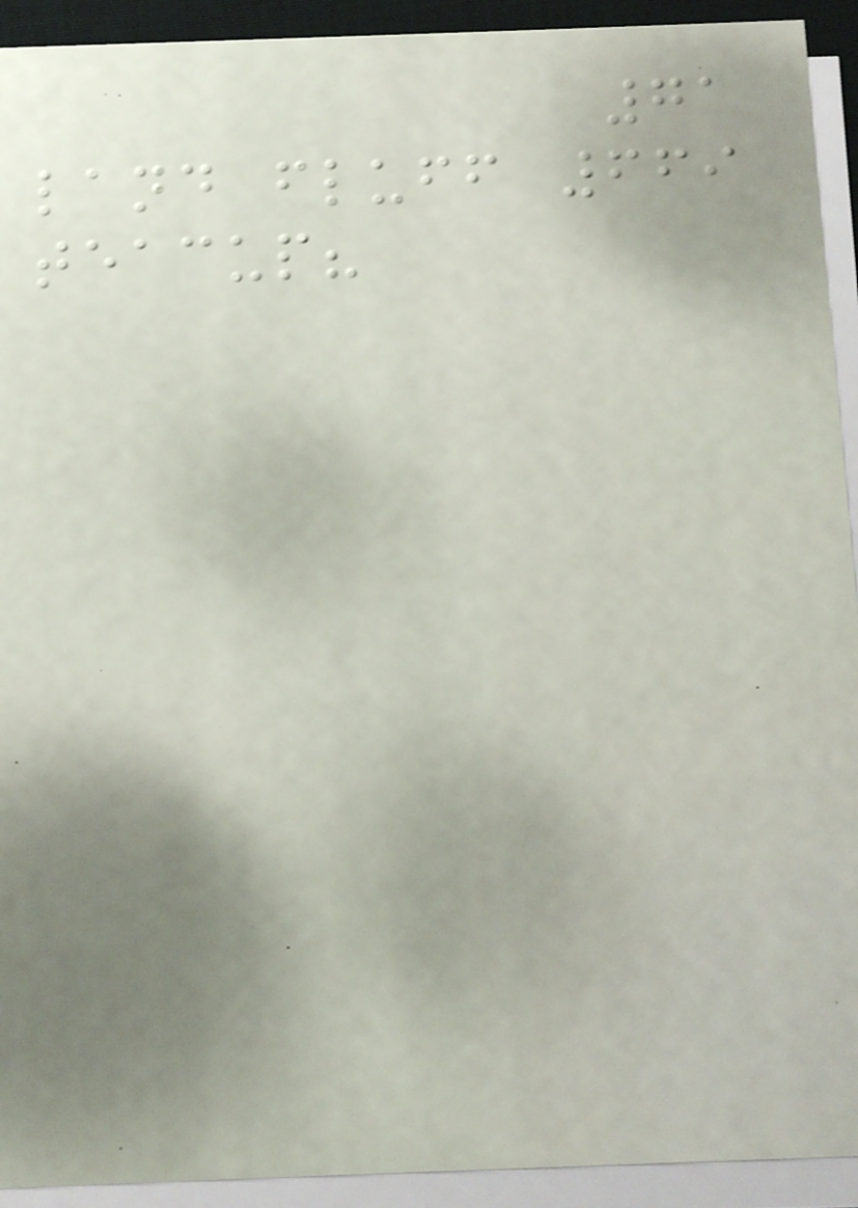71
land fluff 669
teacup?
